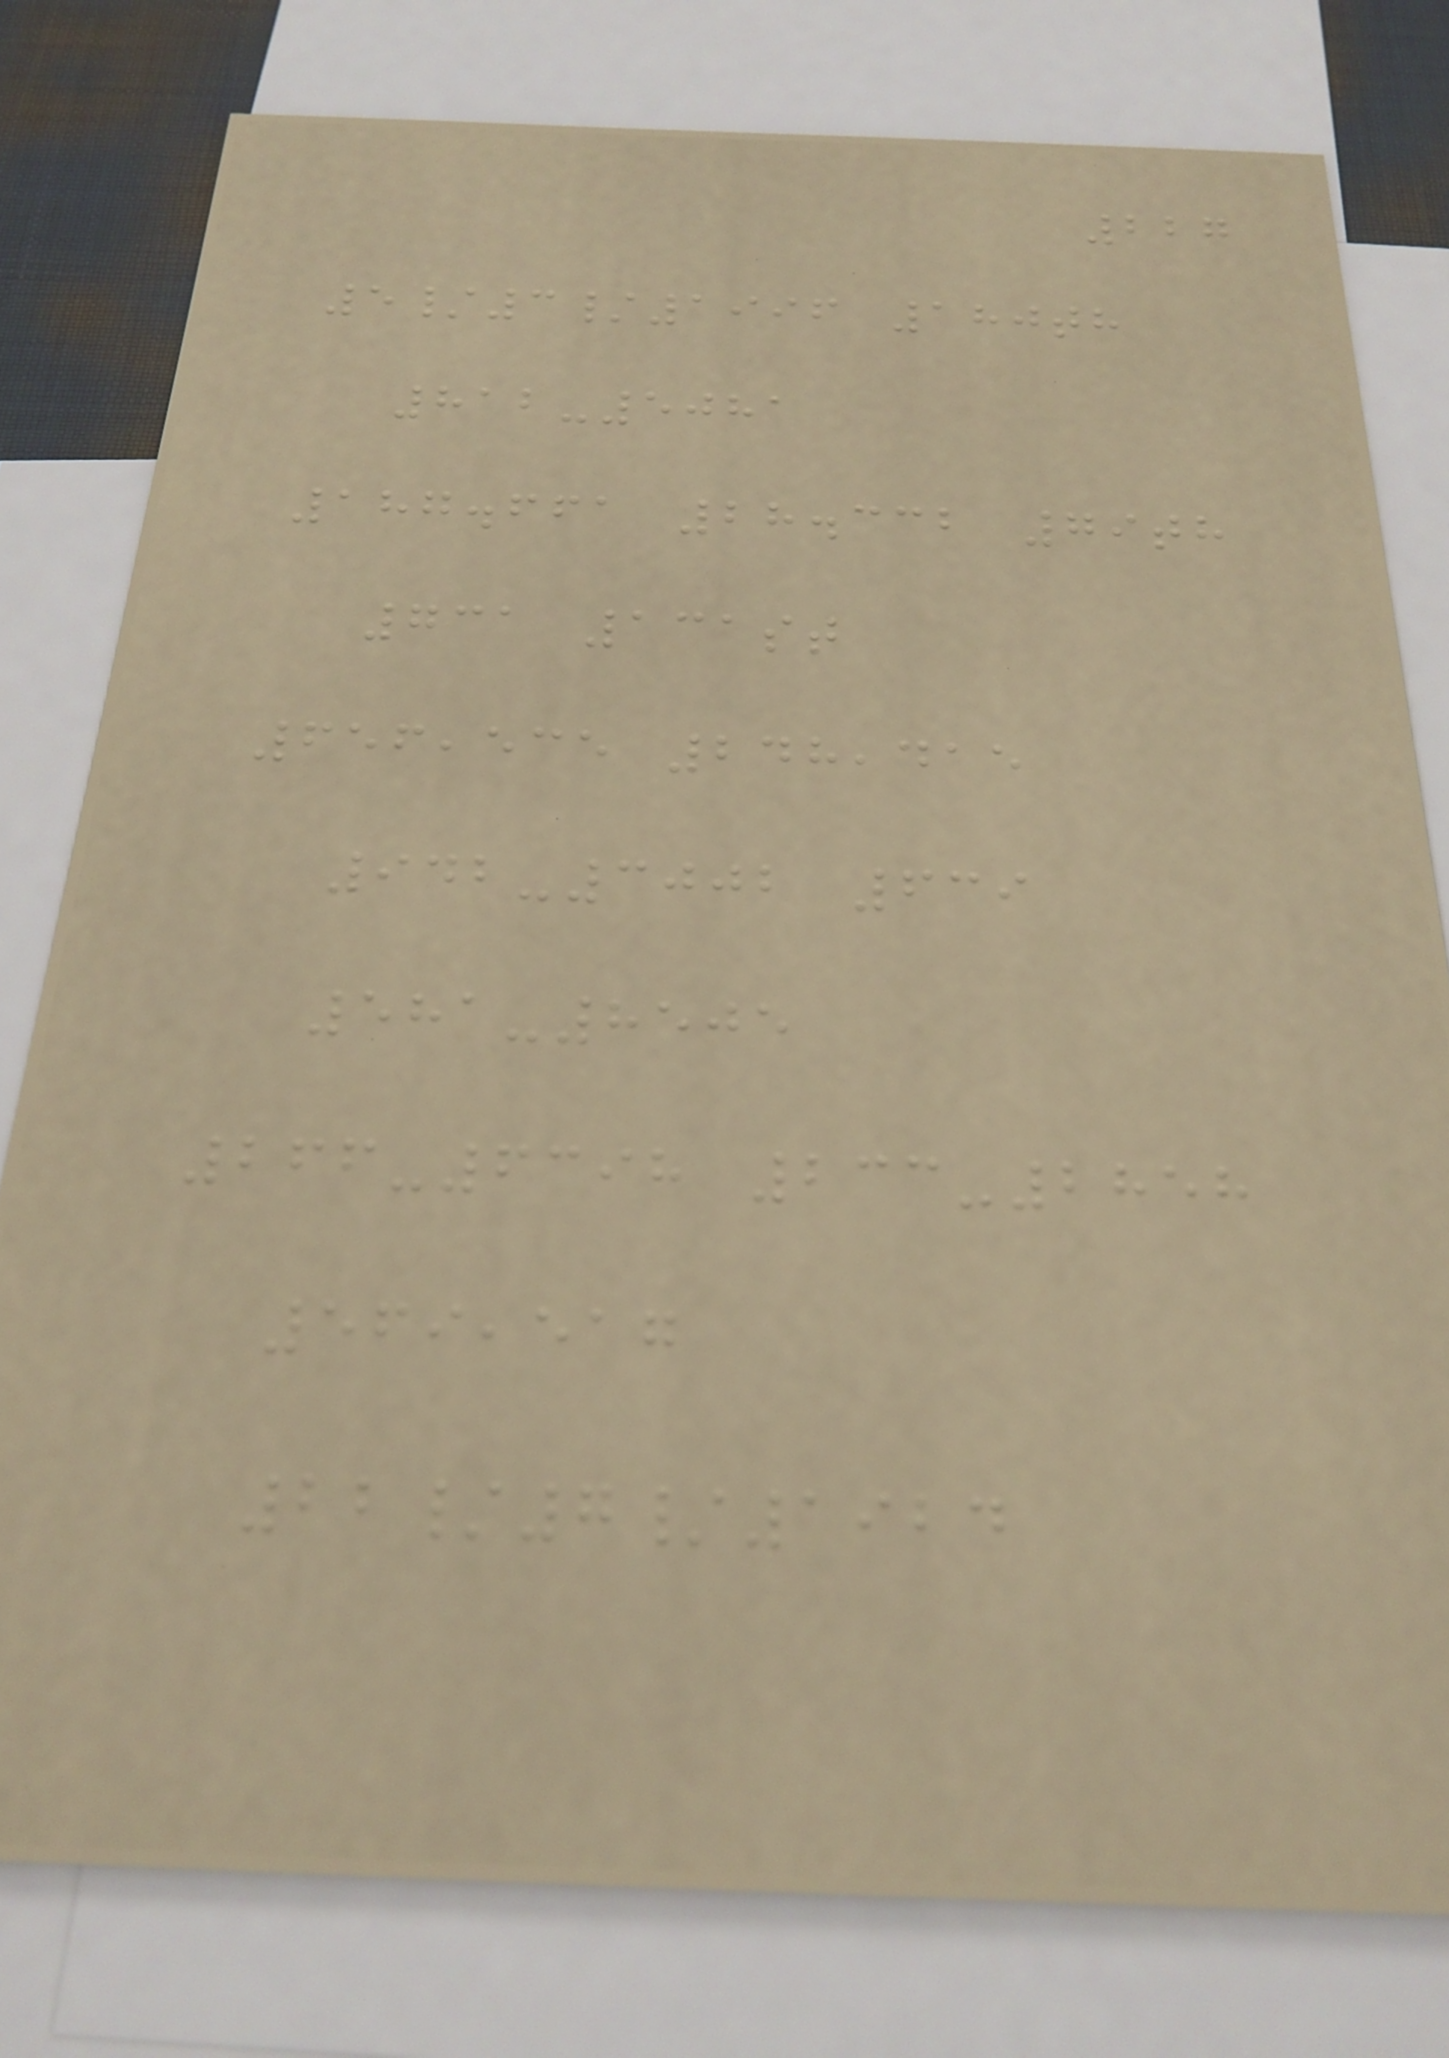227
5/3/1996 180th
812-5081
187.661 28.332 79th
731 131st
656,535 248,415
942-3002 639
581-8505
266-6398 233-2858
569,517
22/7/1924
